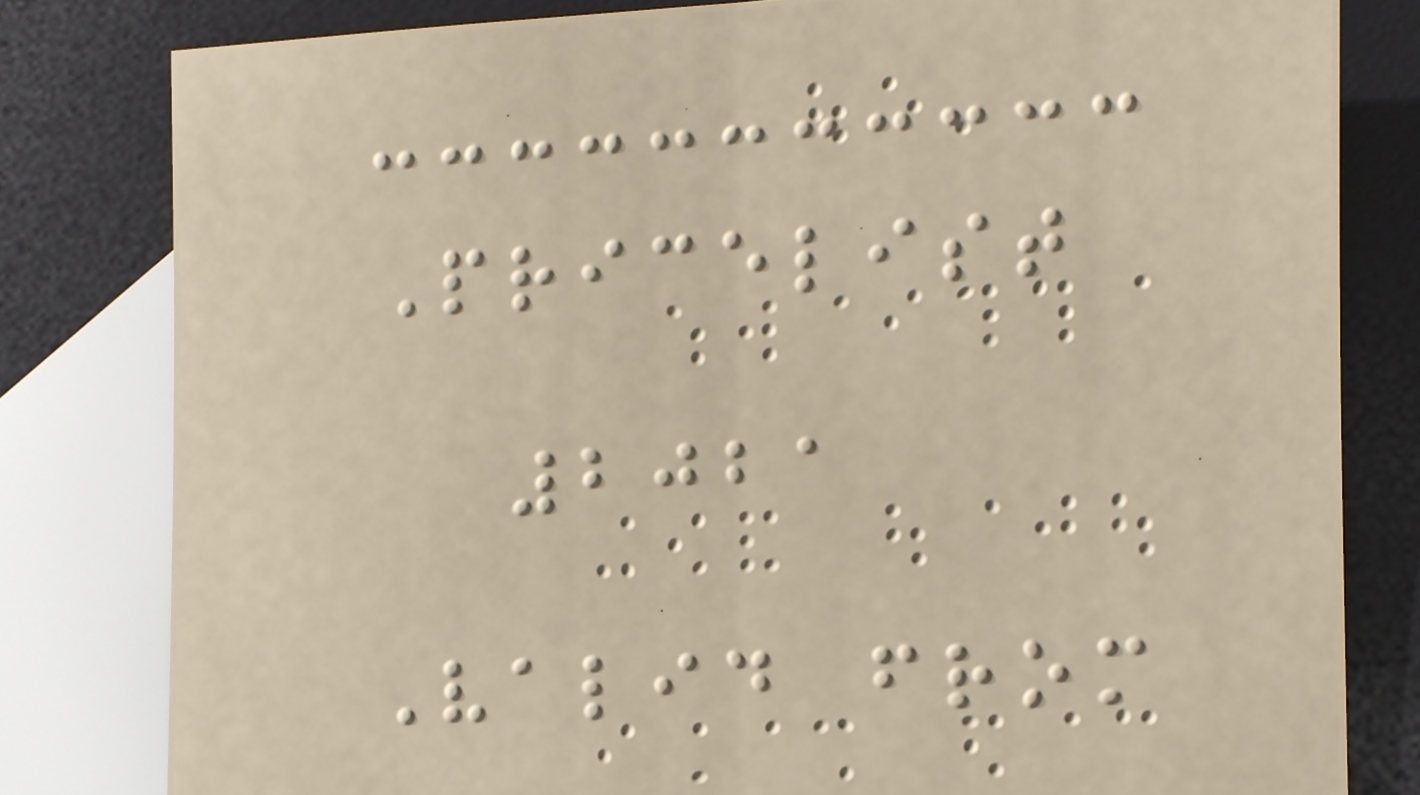Pricelist
2021
Valid from
